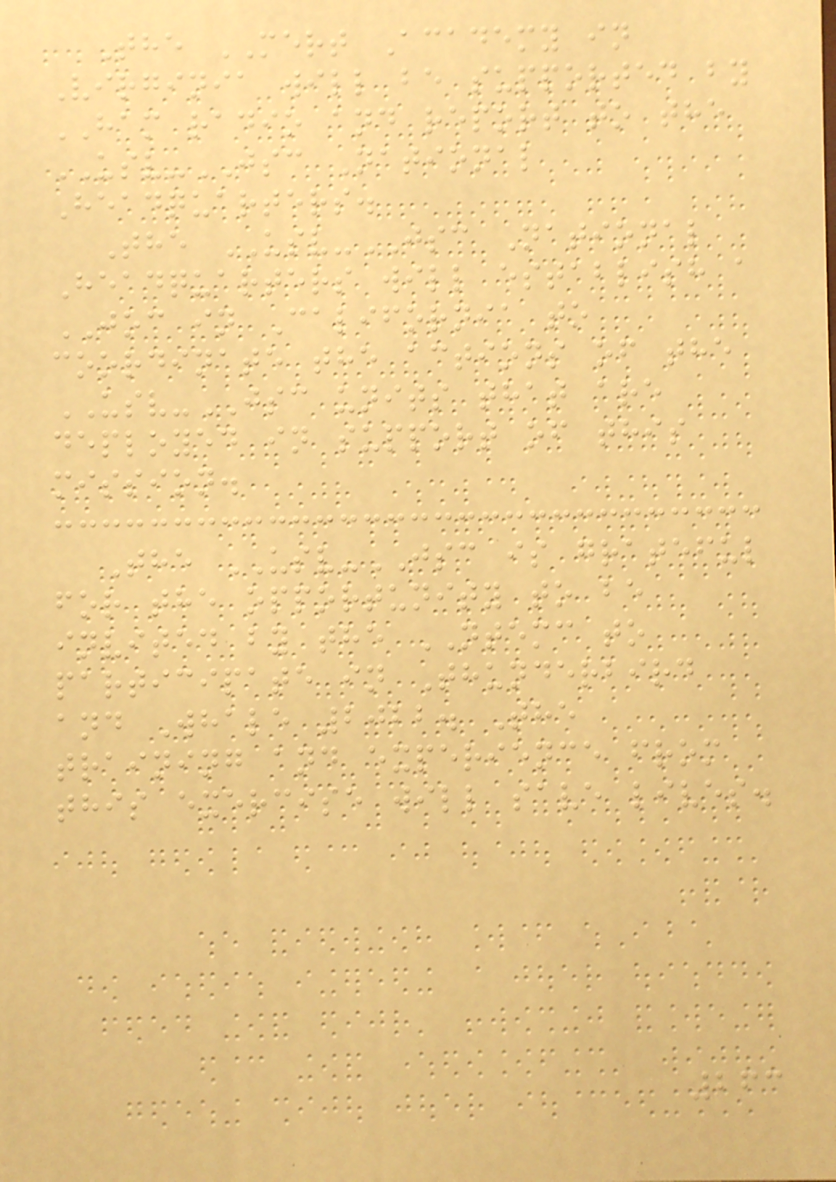The MERT Academy in
Virginia will be supported by
HAM radio and report to the
USV-JSC National
Headquarters.
The USV-JSC National
Headquarters will establish a
JOC in California to
coordinate the actions of the
USV-JSC units that are
deployed in support of this
mission.
The USV-JSC is grateful
for the opportunity to be
invited by the NTEMC to
participate in Thunderbird
and Whale 2022. The
training and experience from
this exercise will save lives.
263
